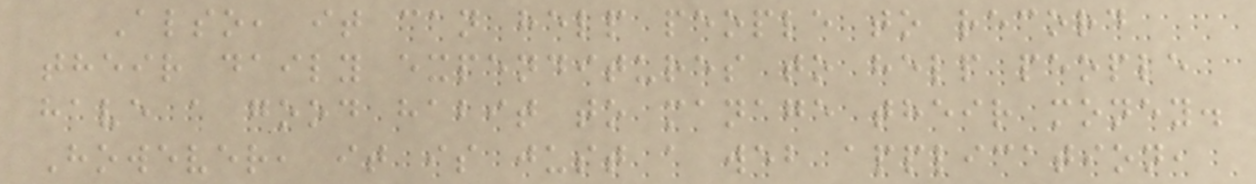Also, it can help people to record
their daily expenditures to help people
have a good habit to manage their money.
However, it is just a web application,
